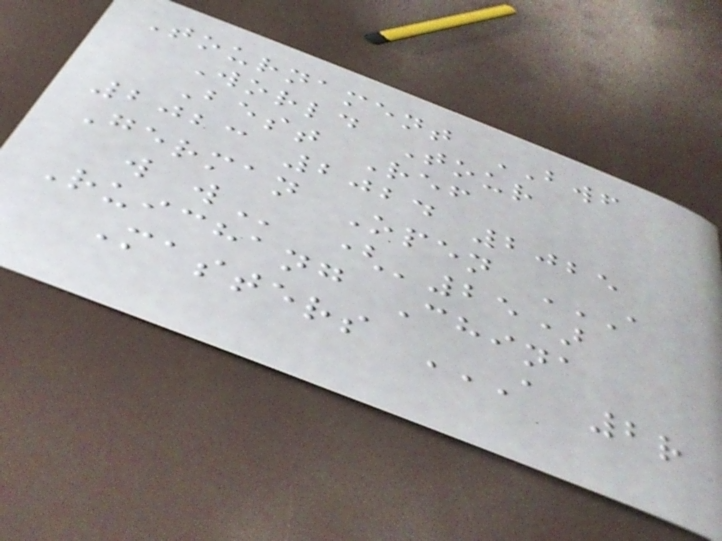Tournament BWF
World Tour
Best Ref
2023 2024 2025
German Open A
W W ('25)
Ruichang China
Masters A 2R
